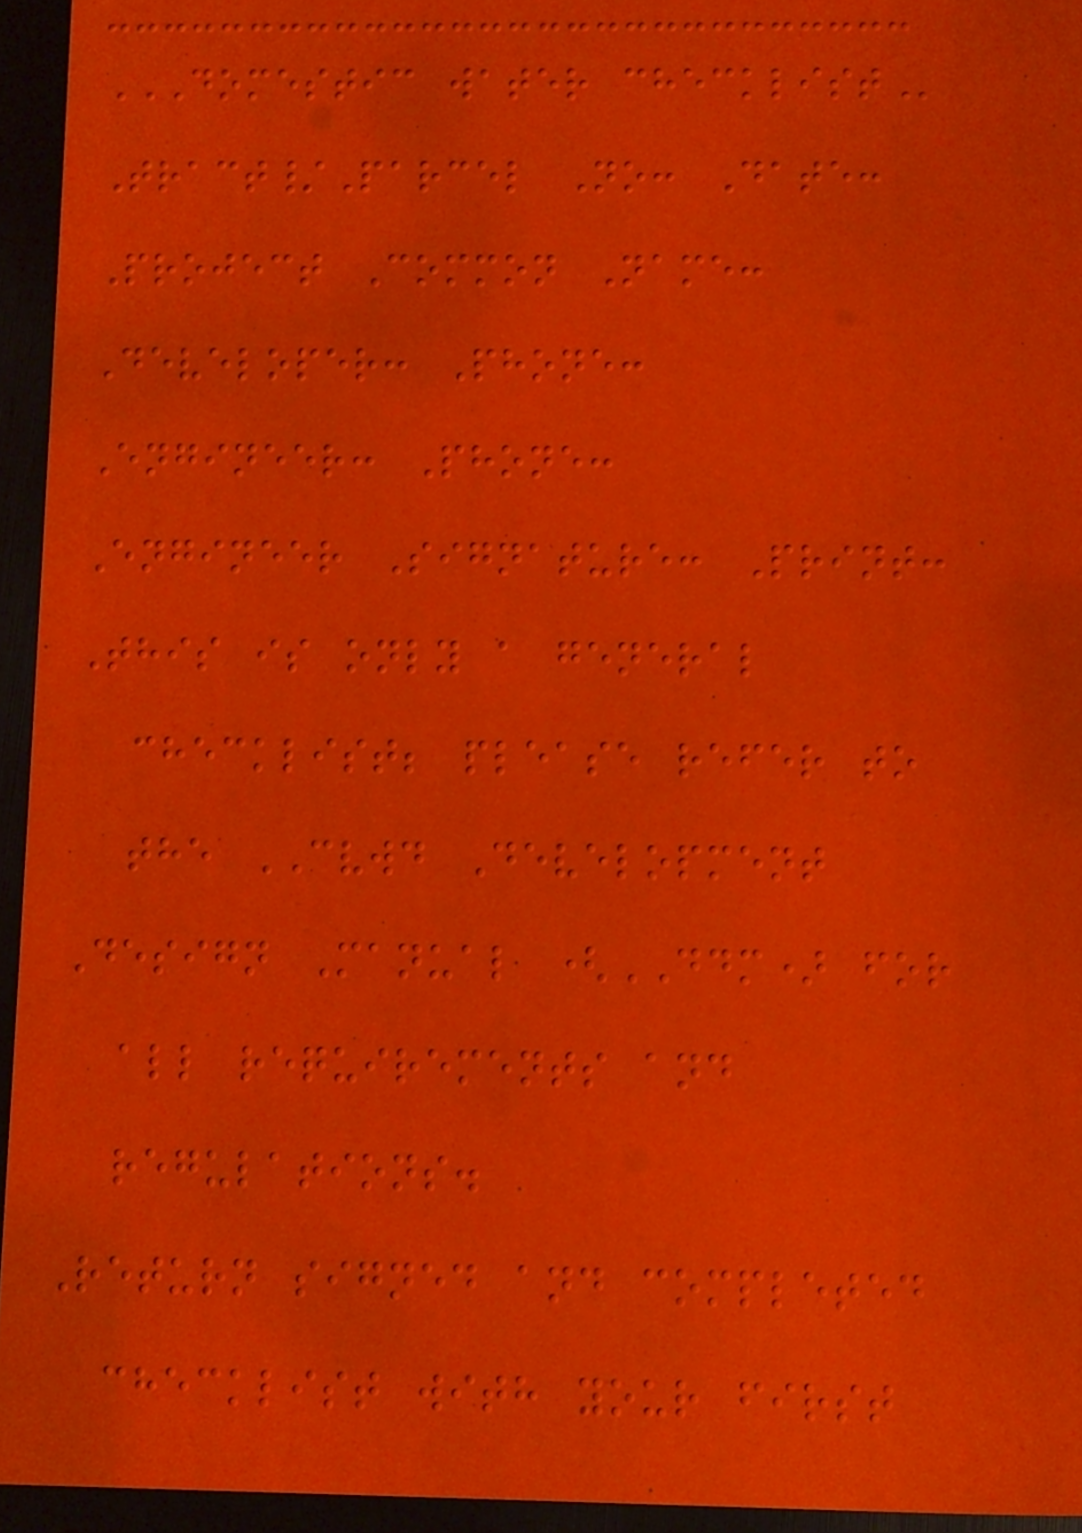DOMESTIC WATER CHECKLIST
Tract/Parcel No: Date:
Project Common Name:
Developer: Phone:
Engineer: Phone:
Engineer Signature: Print:
This is only a general
checklist; please refer to
the CVWD Development
Design Manual (DDM) for
all requirements and
regulations.
Return signed and completed
checklist with your first
